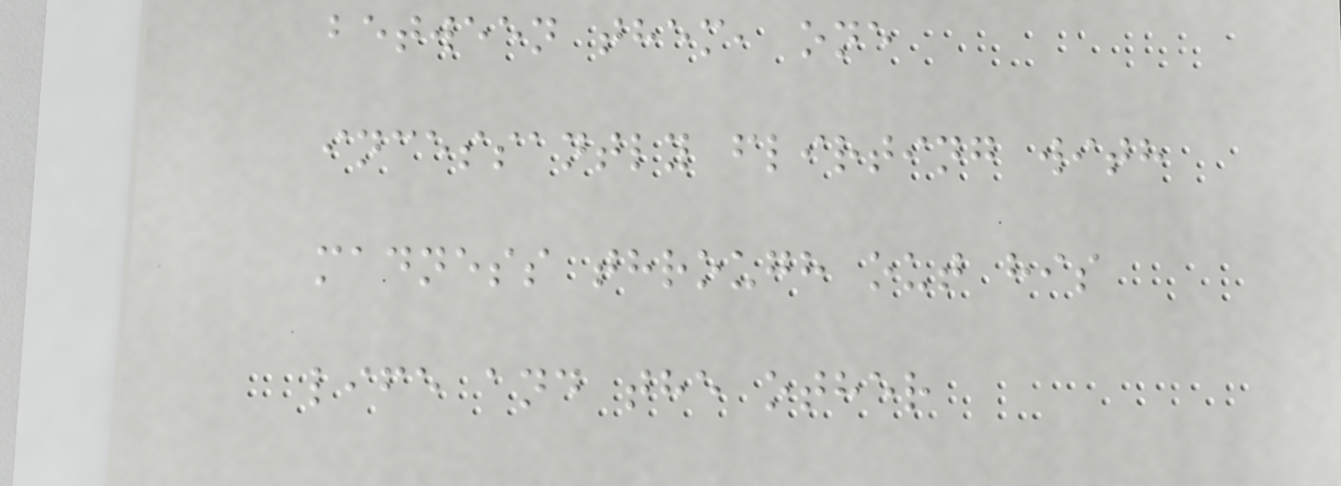between them, one
incessantly flirting with
madness through out his
life and the other
